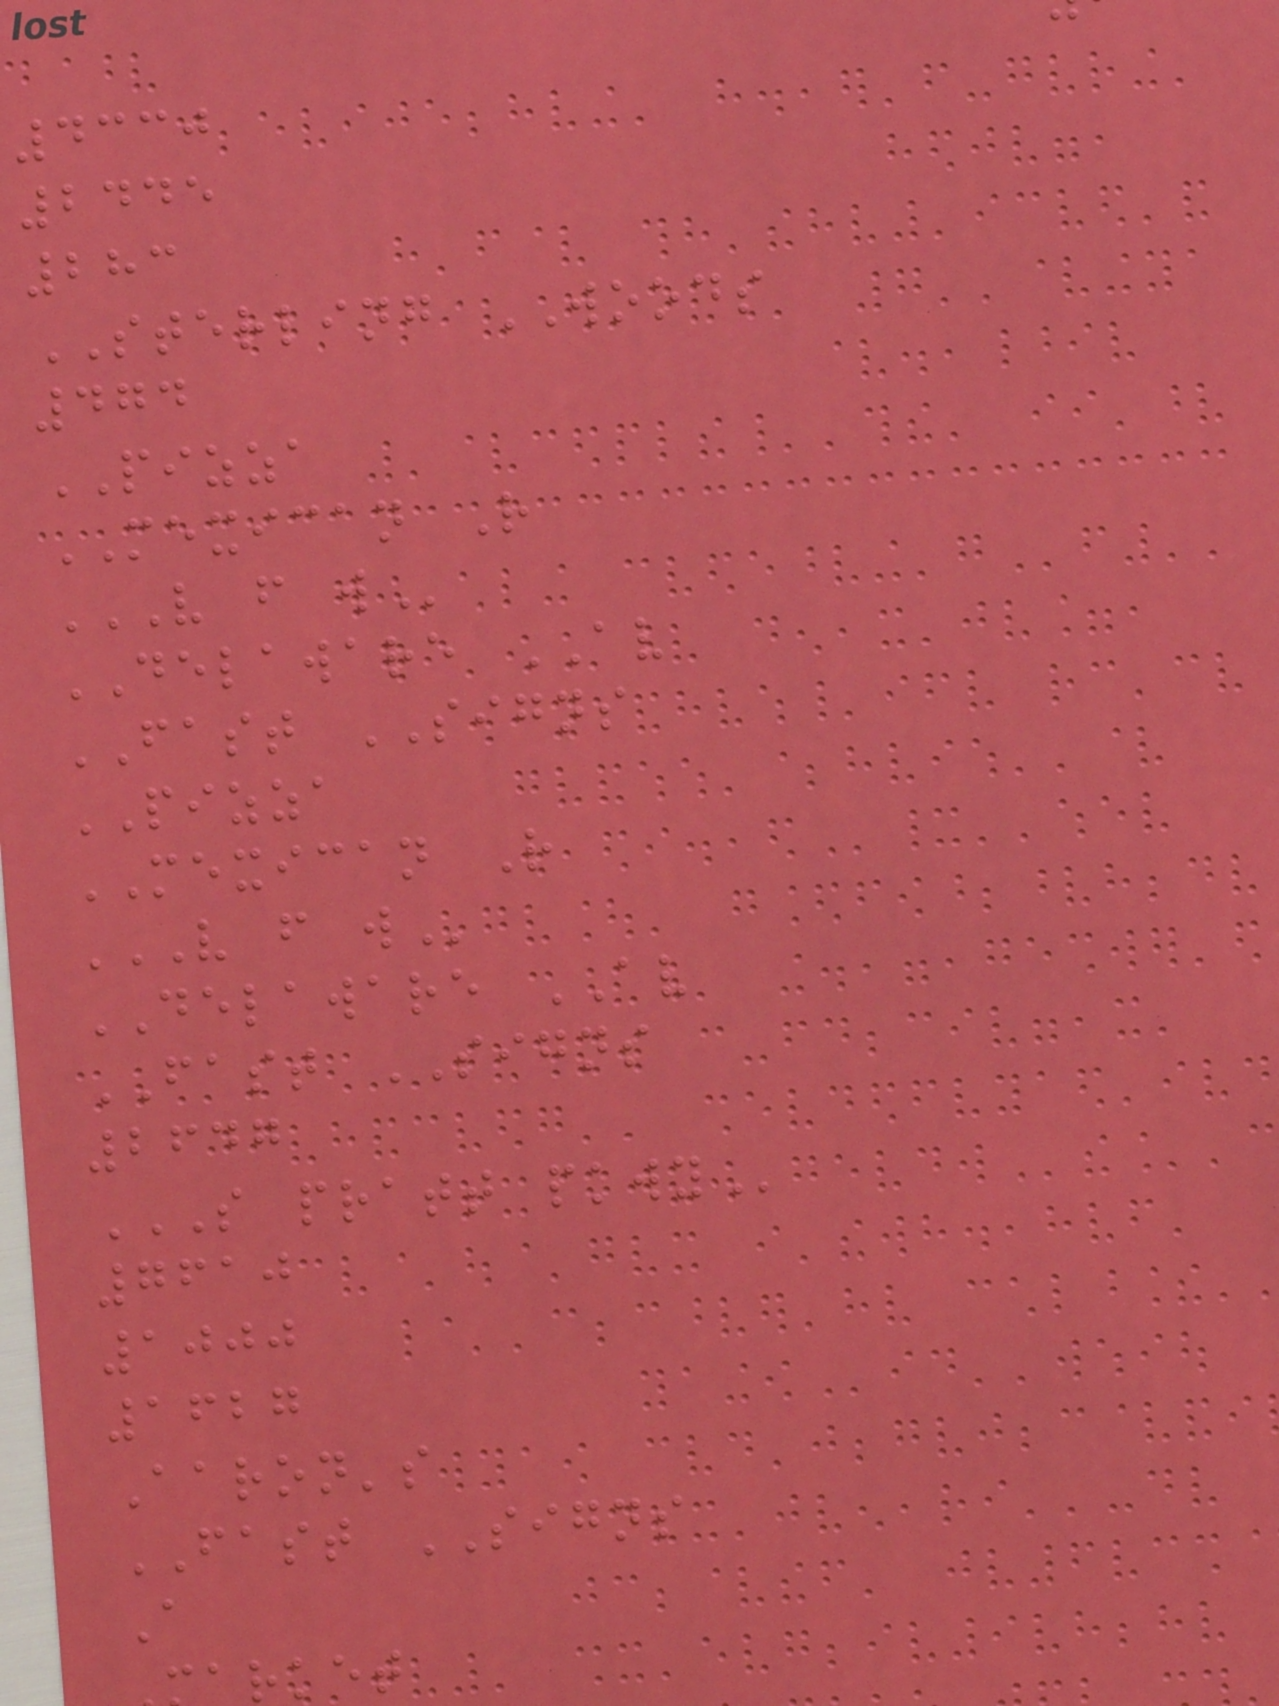4330
2445
283
STERLING WOODS
474
PIZZA
MEXICAN R
V F W
DELAWARE AV
FAST SIGNS
PIZZA
MEXICAN R
V F W
DELAWARE AV
FAST SIGNS
2647
S PRATT PKWY
7610
1000
1627
Aaron's
FAST SIGNS
A
rket
